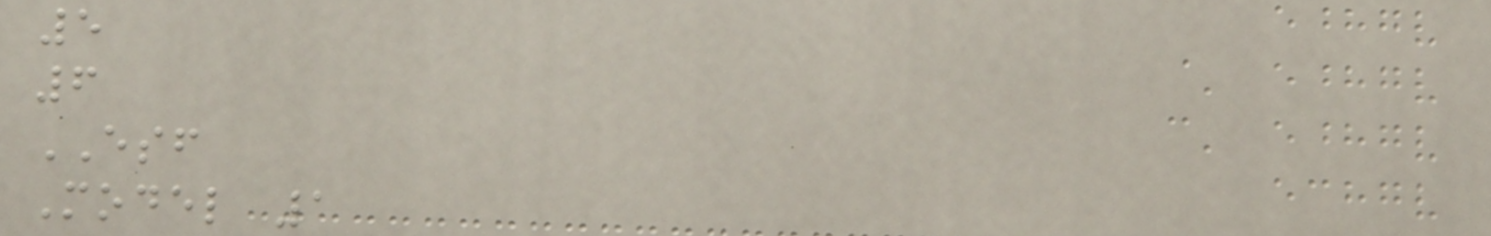5
6
ESF
Model 1
